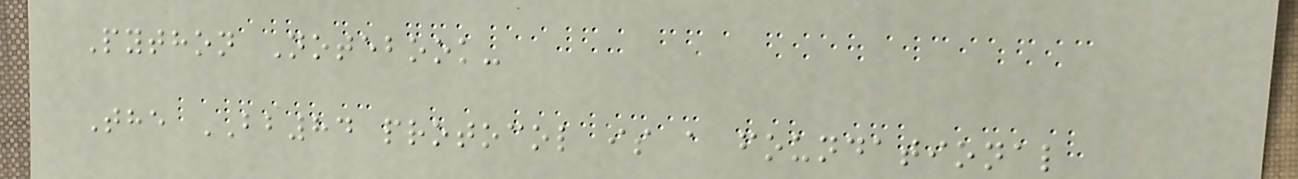Python Notebook-
The BB84 protocol is a foundational
